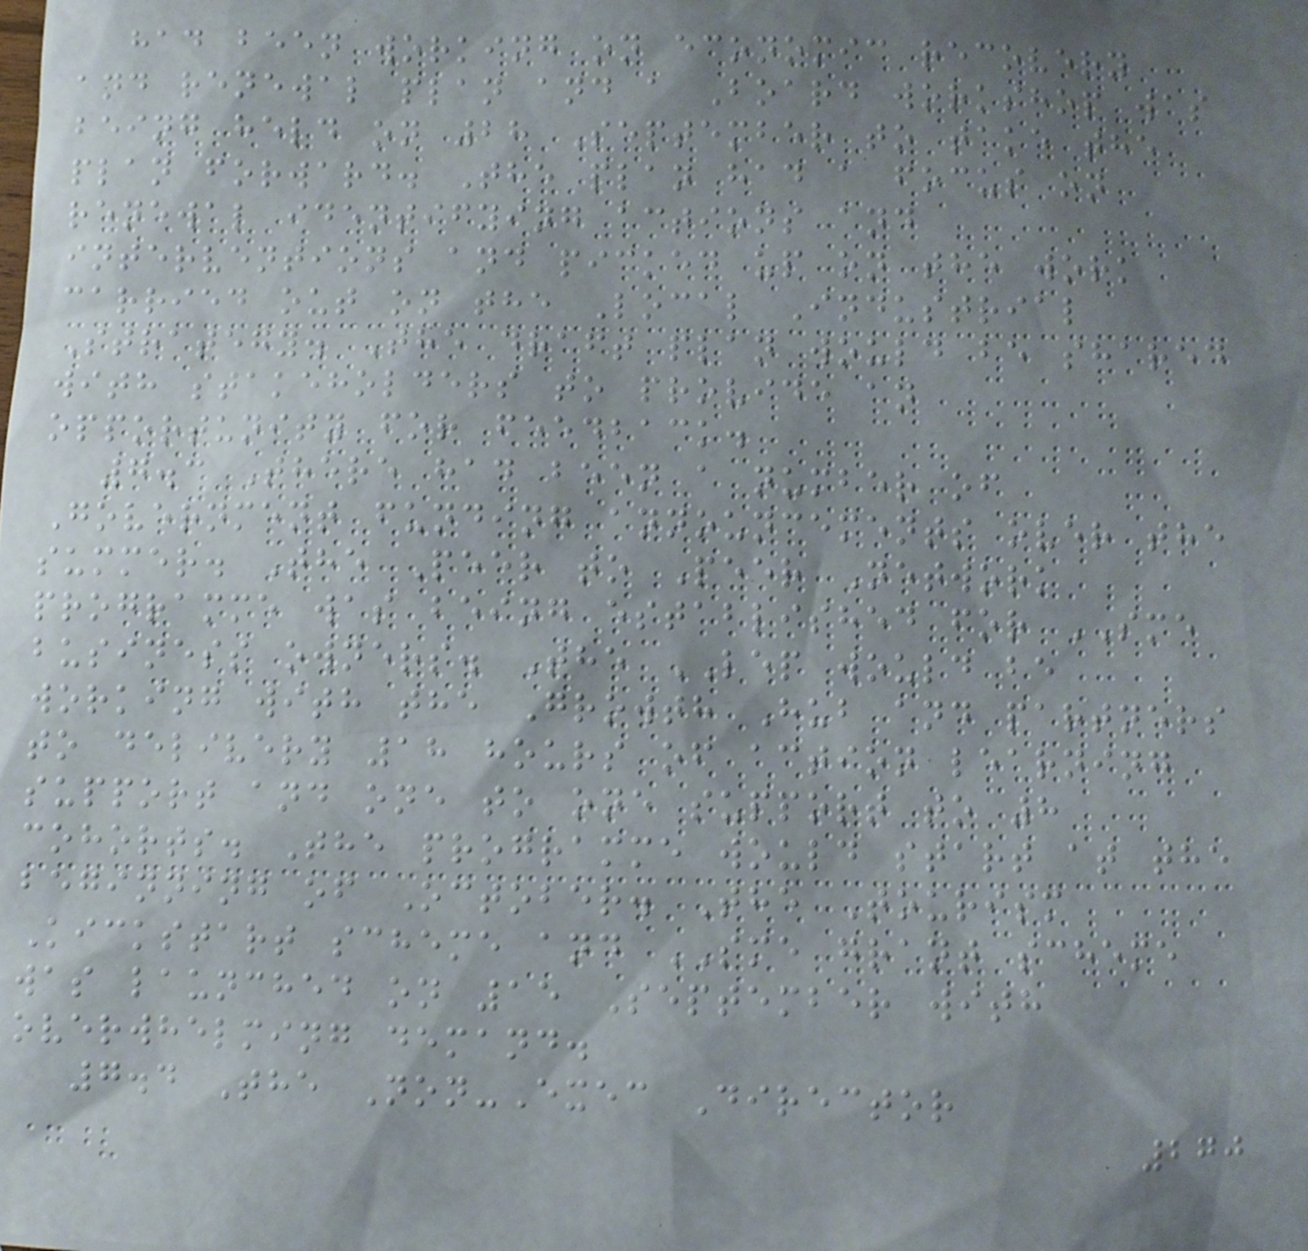had been working on economic recovery
and renewal plan and a Board workshop was
being held on 28 September to take the
plan forward. The plan had a focus on
renewal identifying actions and
interventions and picked up on the work
carried out on the Local Industrial
Strategy. The draft plan would be shared
with stakeholders to provide an
opportunity for feedback.
7.3 There had been a number of
Government funding announcements over the
summer. The Peer to Peer Network
programme was being established for SME
business owners. The LEP would be
working with the Growth Hub and partners
to delivery 18 hours of action learning
support and one to one support to 8
cohorts. The programme would start at the
beginning of October. The Tourism
Kickstart scheme and SME grant scheme
was launched on 15 September with
overwhelming demand.
7.4 The Non-Exec Director
270
